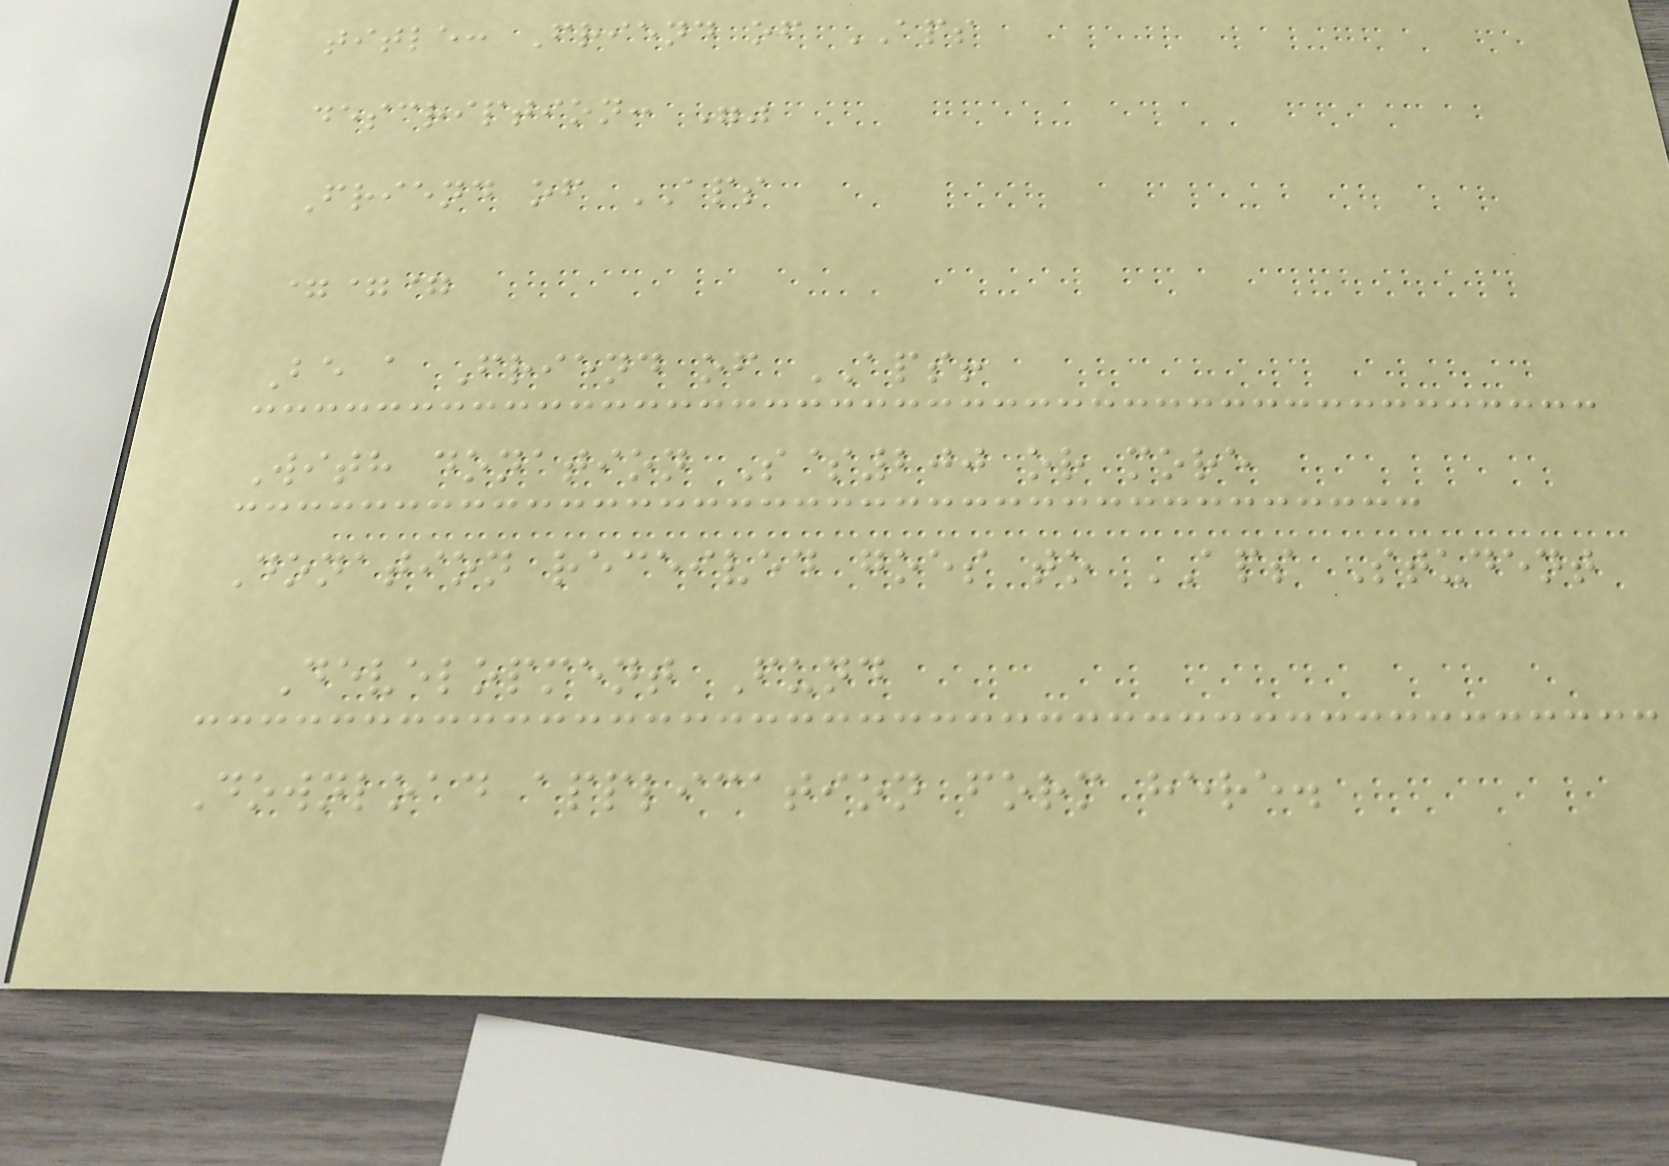title: Friend of APS
description: ""
Friend of APS
===
Be a Friend of APS!
With donation S$200 or more
Donation received goes to APS Student
Development Fund
Download application form here.
